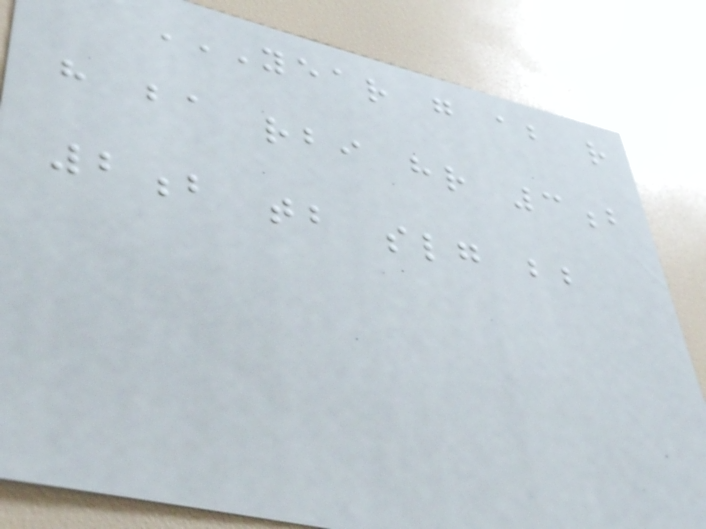YEAR G AB R
H BA RBI HR 3B
2B TB SLG BB
